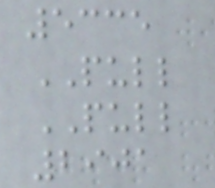5335
PULL
PULL
2901
